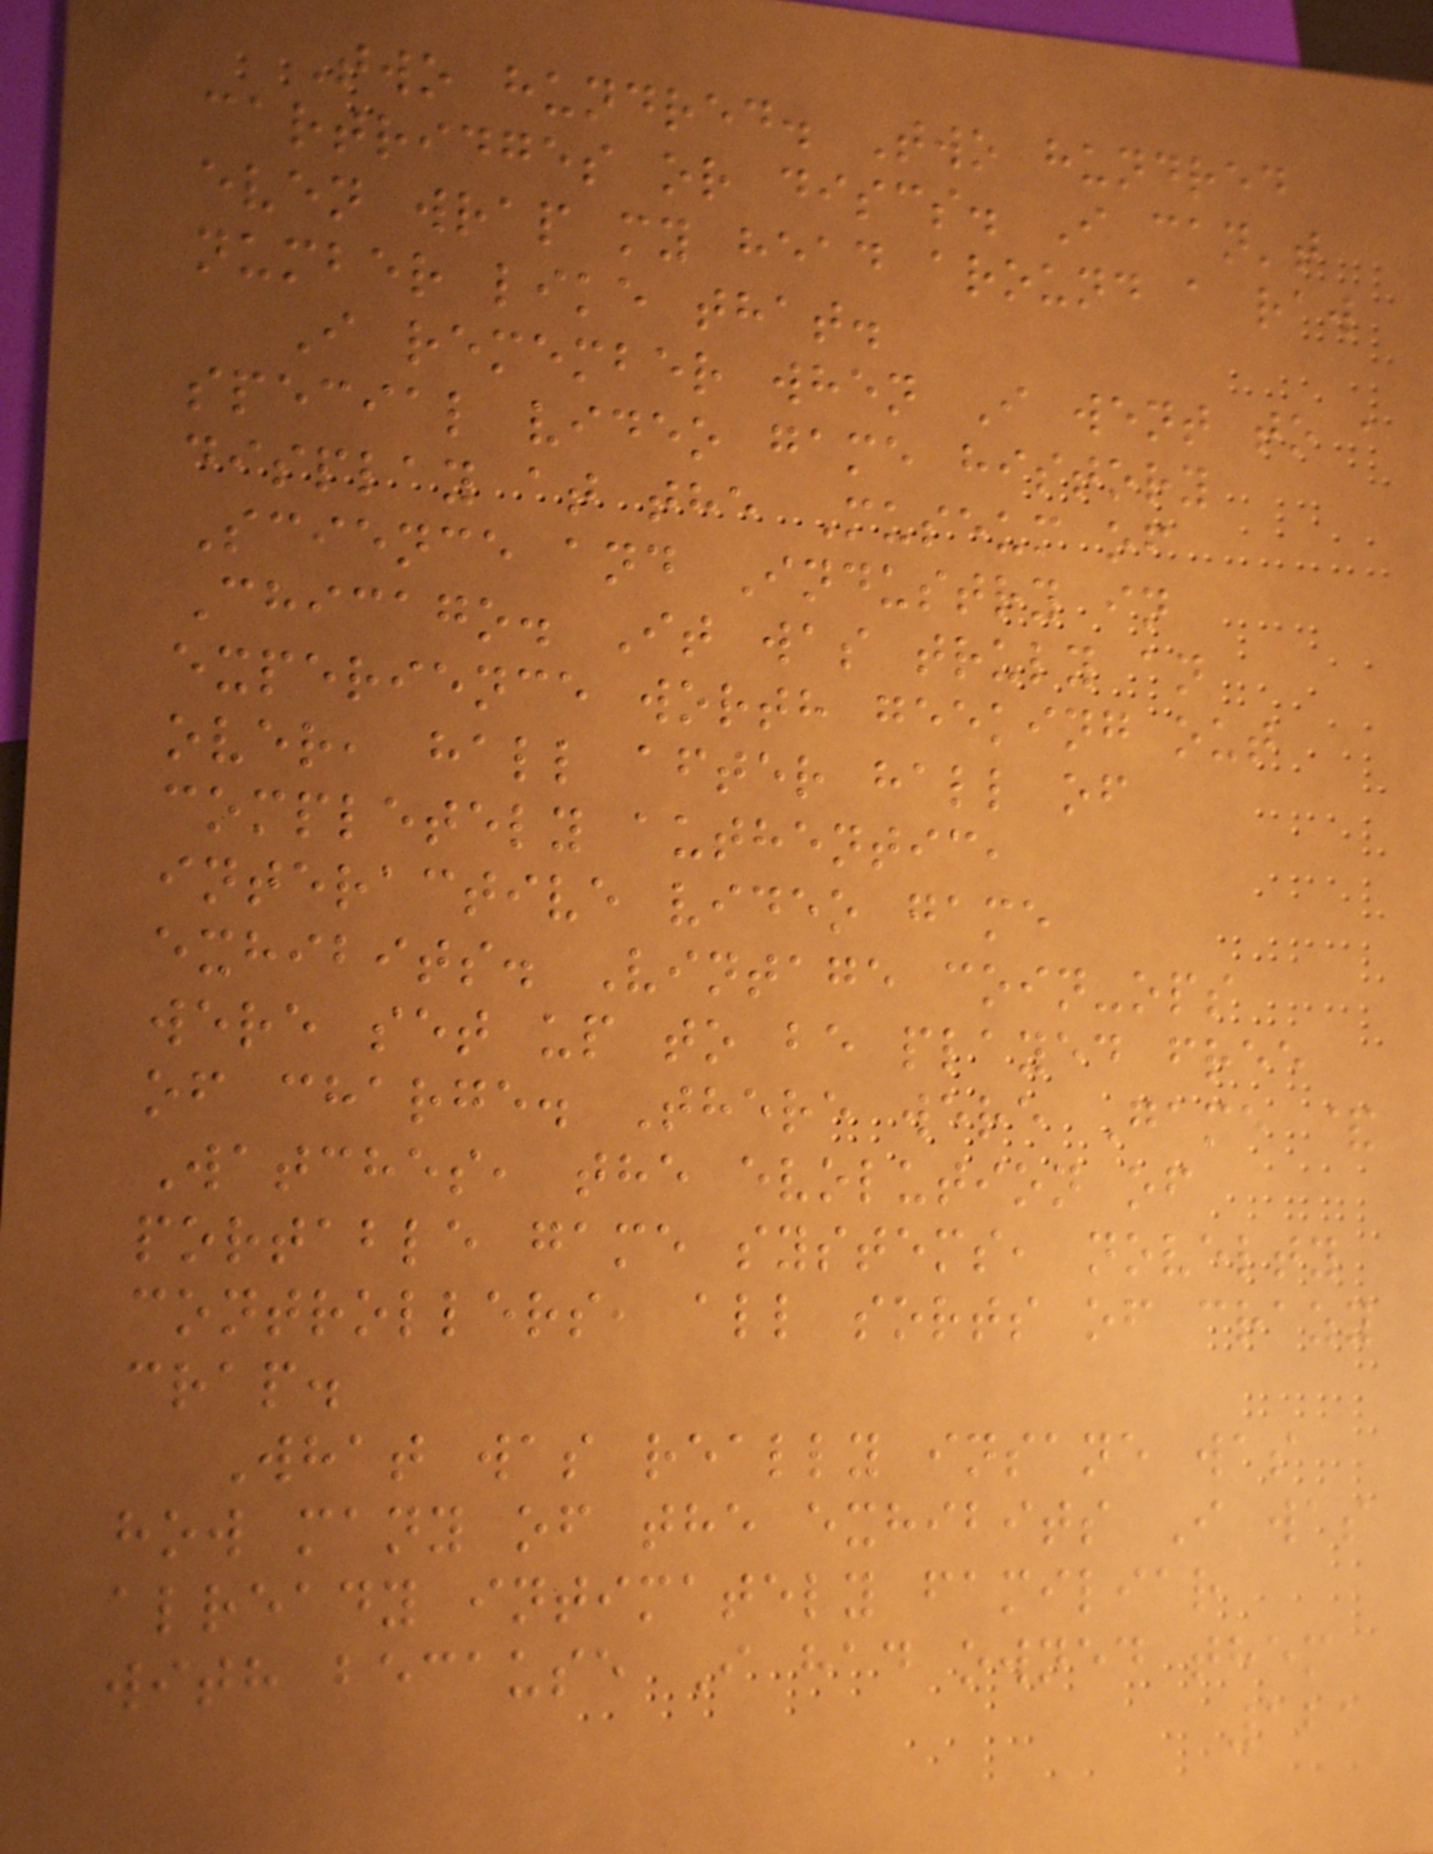Two hundred. Two hundred
cartridges or discs. I can't
even wrap my head around a raw
number like that.
I remember when I went to a
special video game history
display at the Museum of
Science and Industry in
Chicago. It was truly an
experience worth geeking out
over, hall after hall of
completely authentic,
interactive video game
exhibits. Vintage coin-ops
were set up to be played free
of charge. There were Game &
Watches, the evolution of
portable game systems, novelty
controllers, all sorts of crazy
crap.
What was really insane was
how many of the exhibits I was
already intimately familiar
with because I had owned them
121
